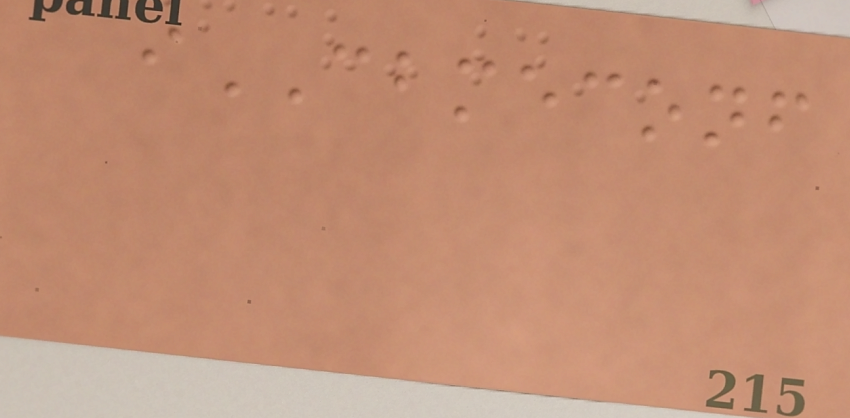iCBMECONF
